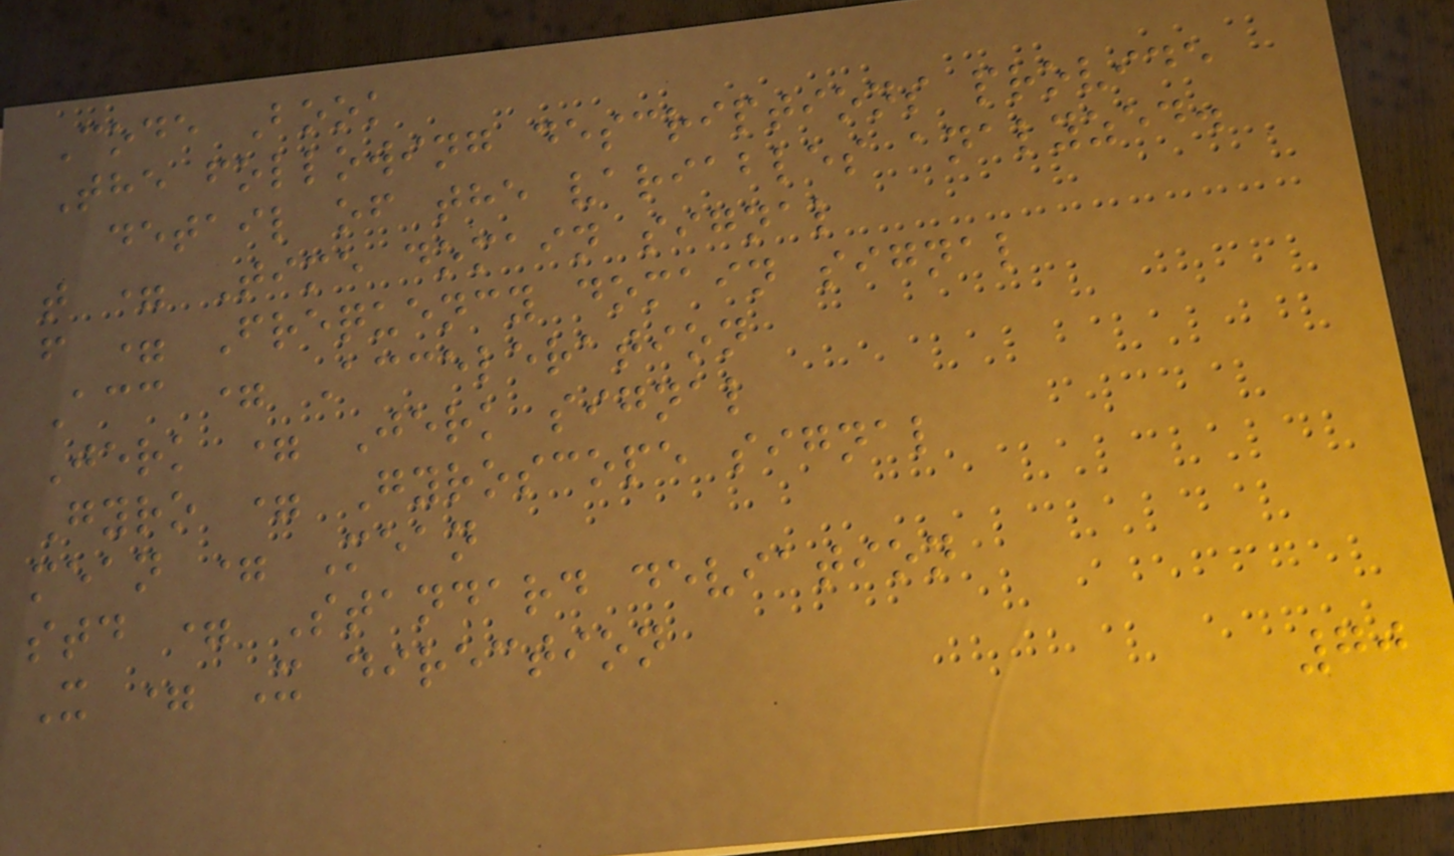Code Book
The following descriptions provide
detail of the variables analyzed.
t = Time domain signal
f = Frequency domain signal
Acc = Acceleration
Jerk = Jerk signal
Gyro = Gyroscope signal
mean = Mean
std = Standard deviation
X = X direction
70
